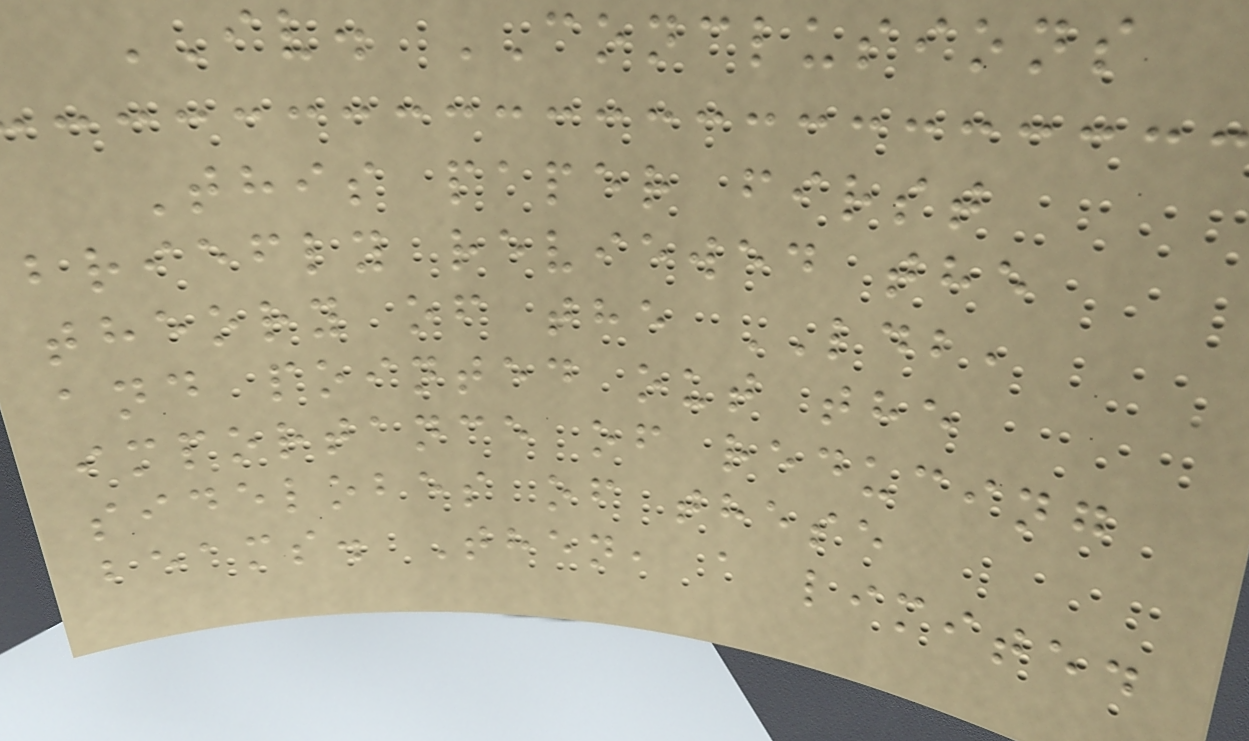IV. CONCLUSIONS
This paper first
briefly reviewed the
theory of the LDB,
and pointed out the
importance of reducing
sidelobes of these
beams. Then, a limited
